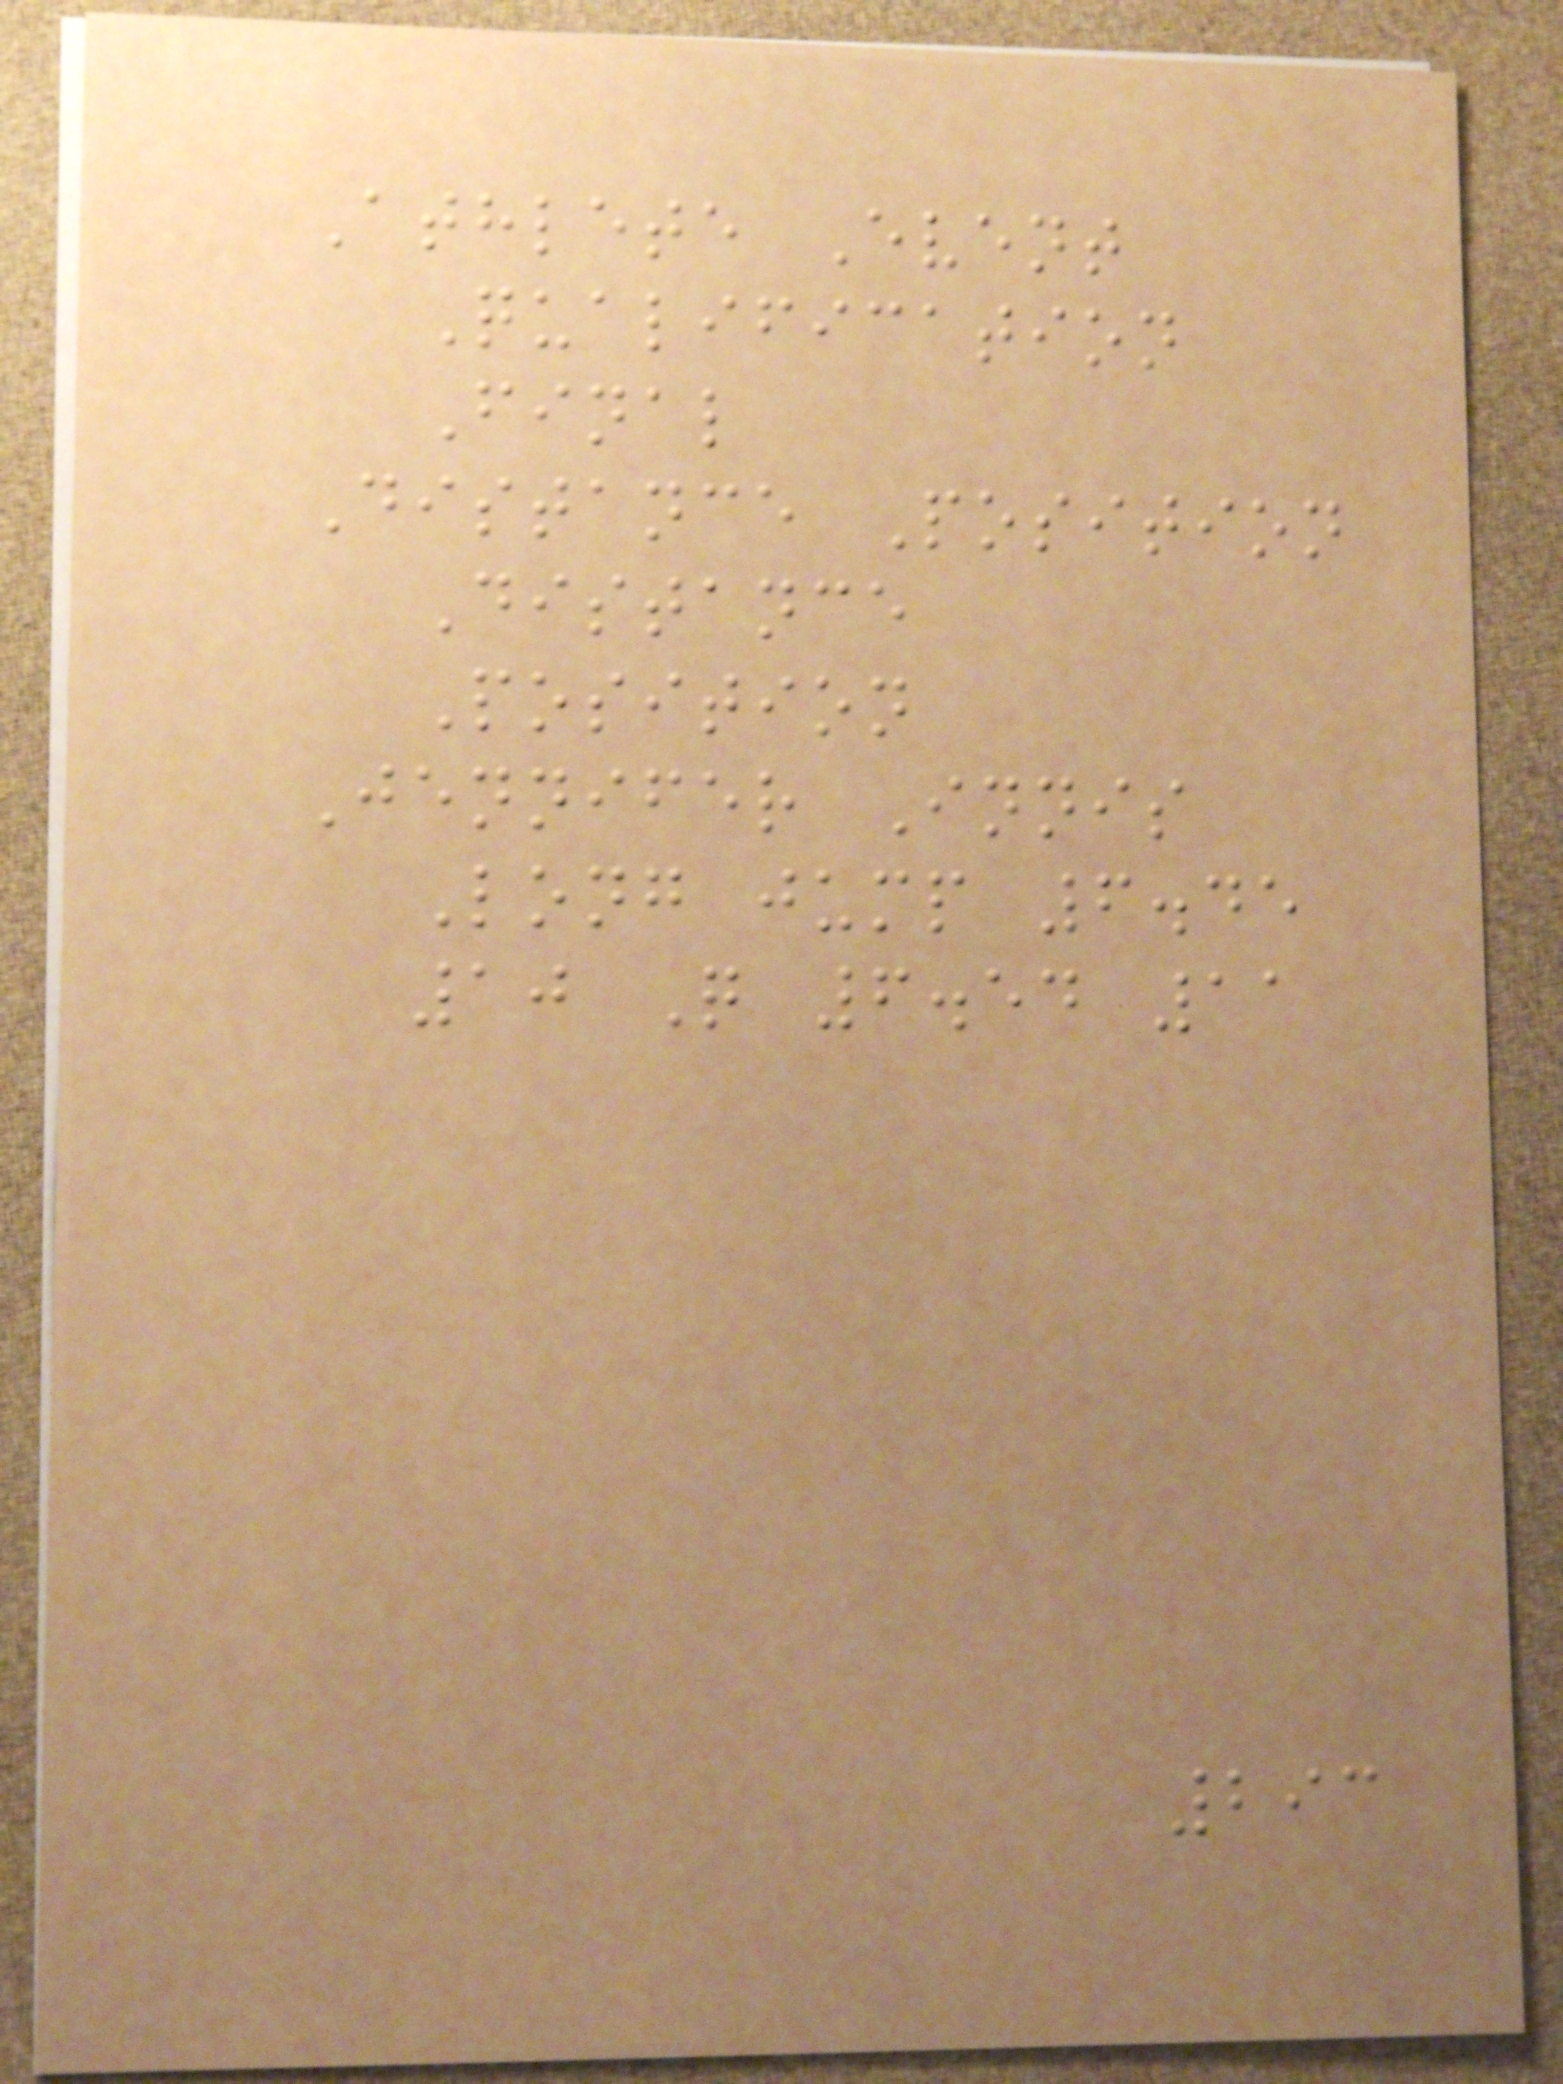Athlete Event
Qualification
Final
Distance Position
Distance
Position
Jennifer Innis
Long jump 6.45
10 Q 6.54 11
293
